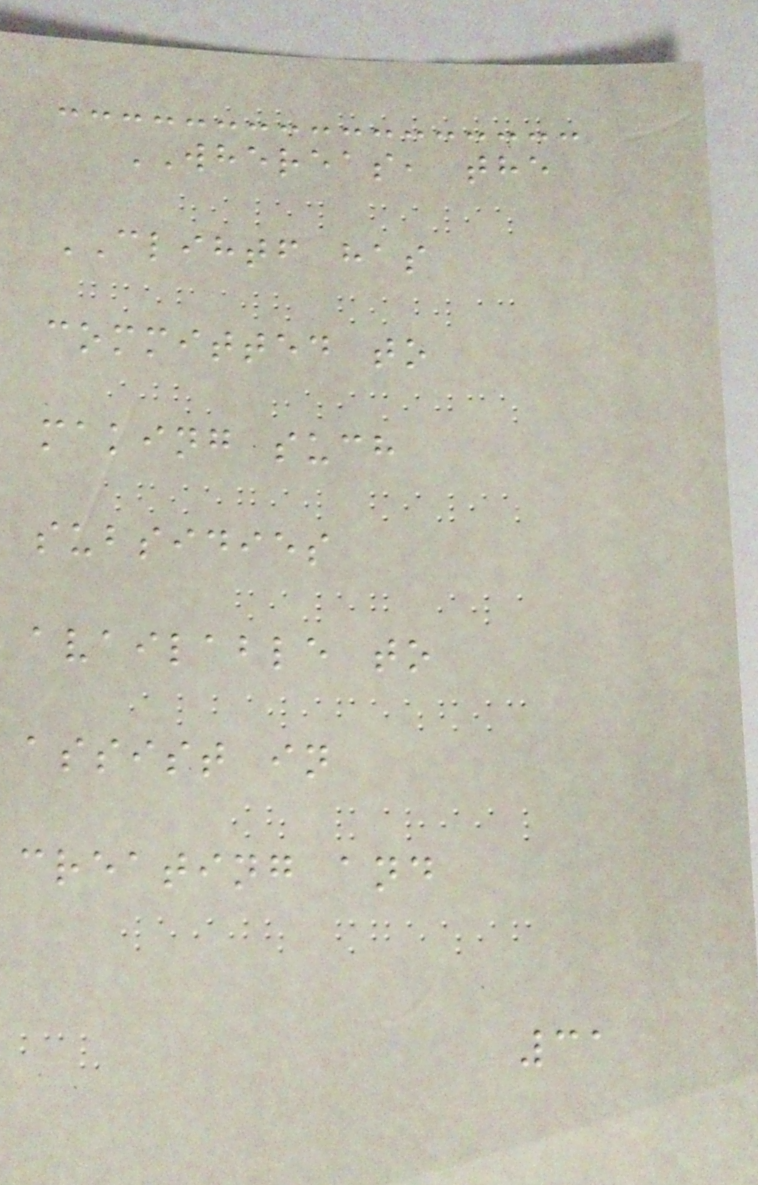WHEREAS, the
CLIHTF has
committed to
making such
subsidies
available to
assist in
creating and
31
